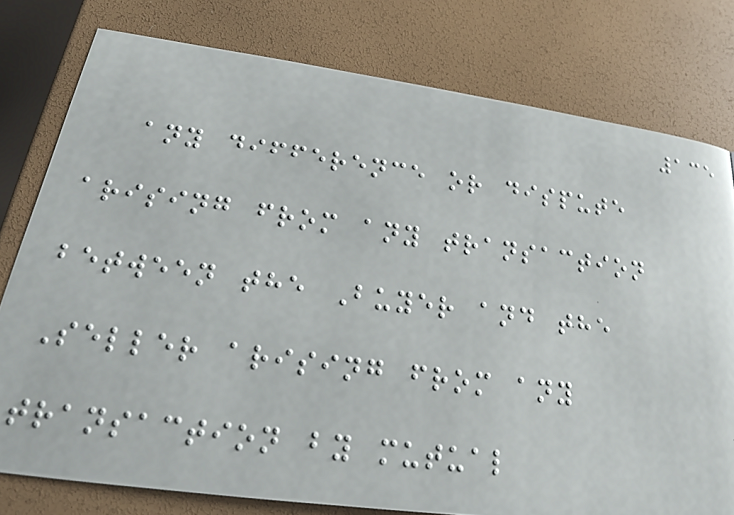135
any difference or dispute
arising from any transaction
between the Buyer and the
Seller arising from any
transaction by mutual
